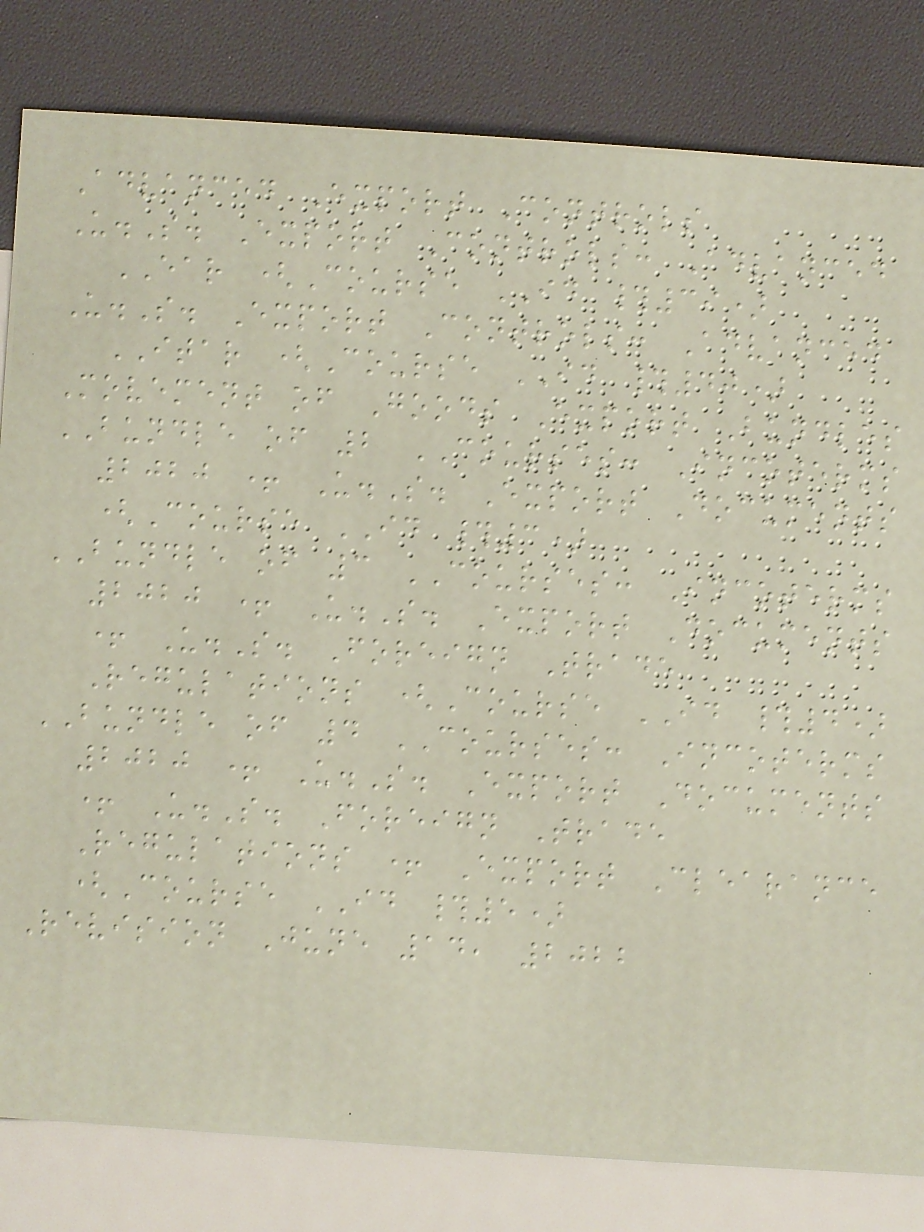Advanced Export Controls
U.S. Export Controls: Advanced
EAR (Course ID #39)
U.S. Export Controls: Advanced
ITAR (Course ID #40)
Movement of Goods Export Bundles
BUNDLE of 2 COURSES: Incoterms
2020 + U.S. Export Documents
(Course ID #3)
BUNDLE of 3 COURSES: Incoterms
2020 + U.S. Export Documents
+ U.S. Foreign Trade
Regulations (Course ID #4)
BUNDLE of 4 COURSES: Incoterms
2020 + U.S. Export Documents
+ U.S. Foreign Trade
Regulations + Export Clearance
(Course ID #5)
Revision June 14, 2022
